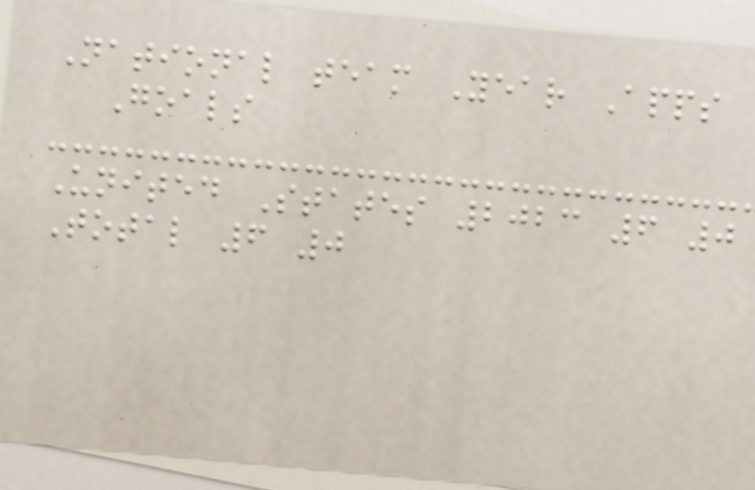National team Year Apps
Goals
United States 2023 6 0
Total 6 0
